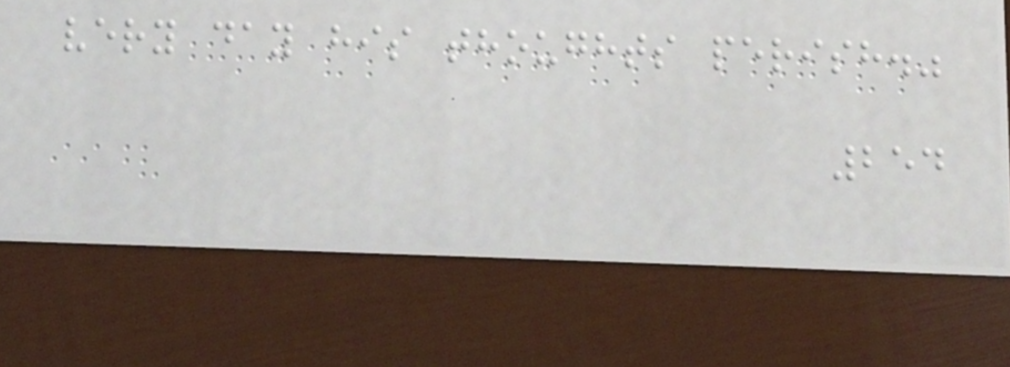very day his thoughts perish."
254
